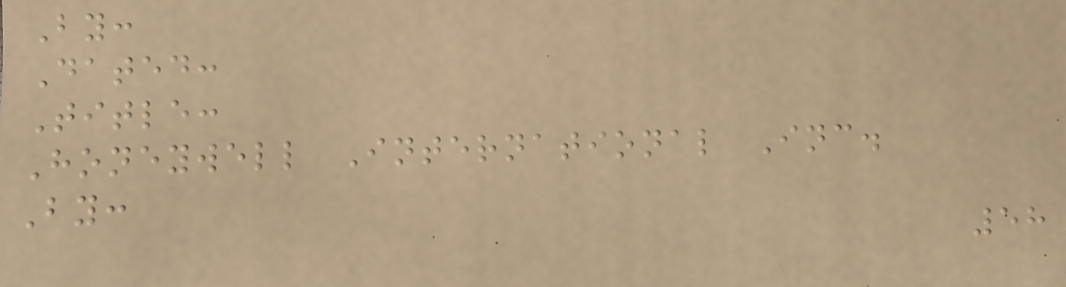By:
Dated:
Title:
Honeywell International Inc.
By:
58
